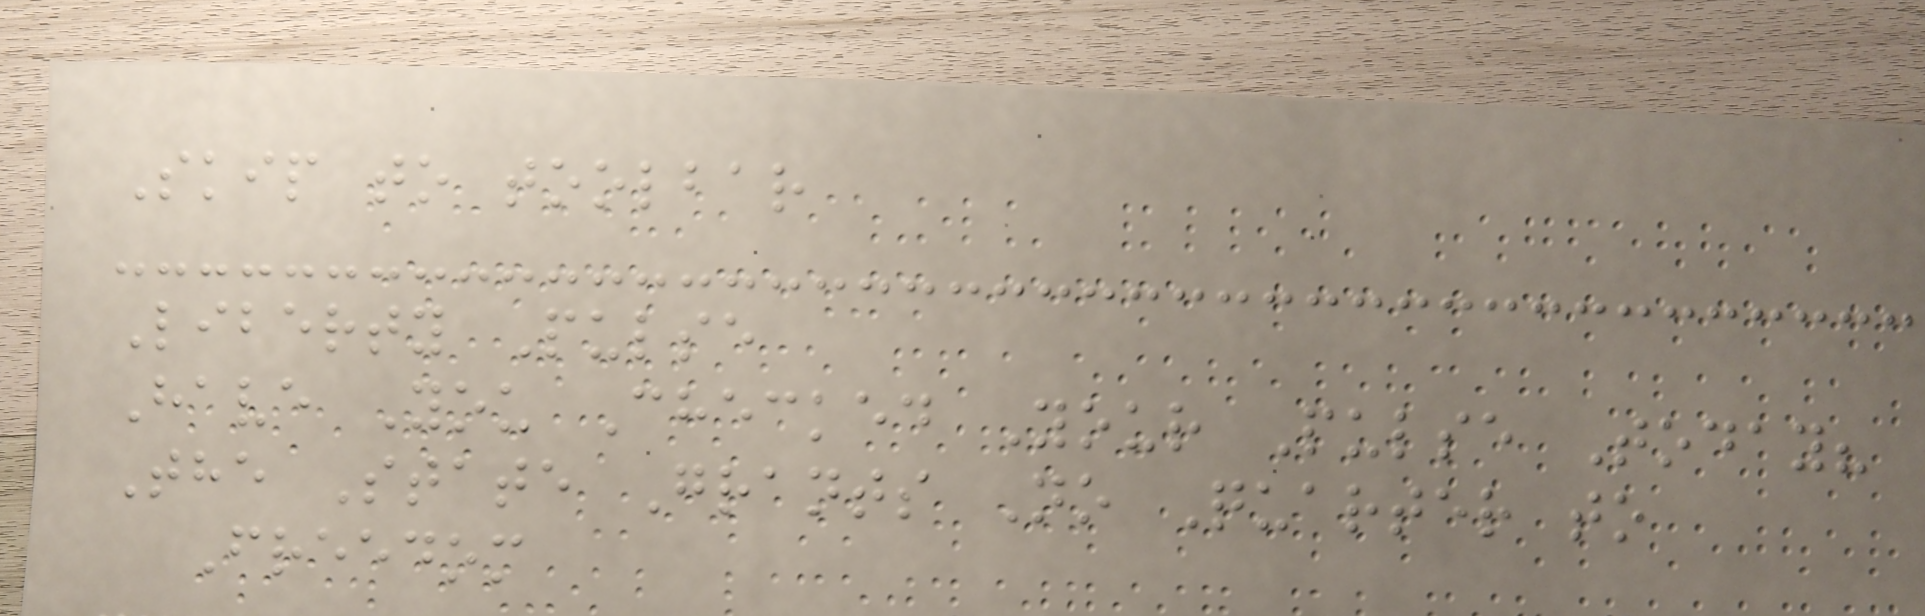Skip to toolbar
Liberty Pulse
Have You Checked Your Pulse Today?
The State Grants No Quarter to
Freedom
